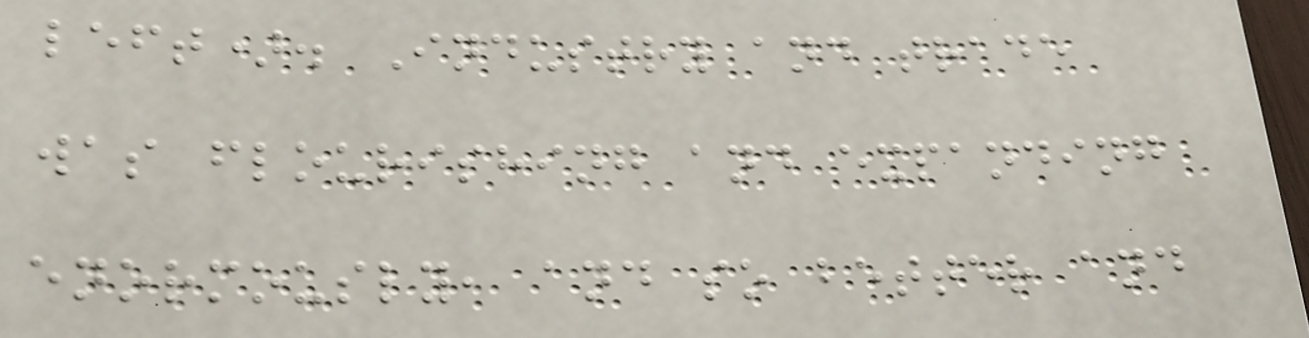left). Industry and trade
was flourishing and expanding
enormously, and so better and
